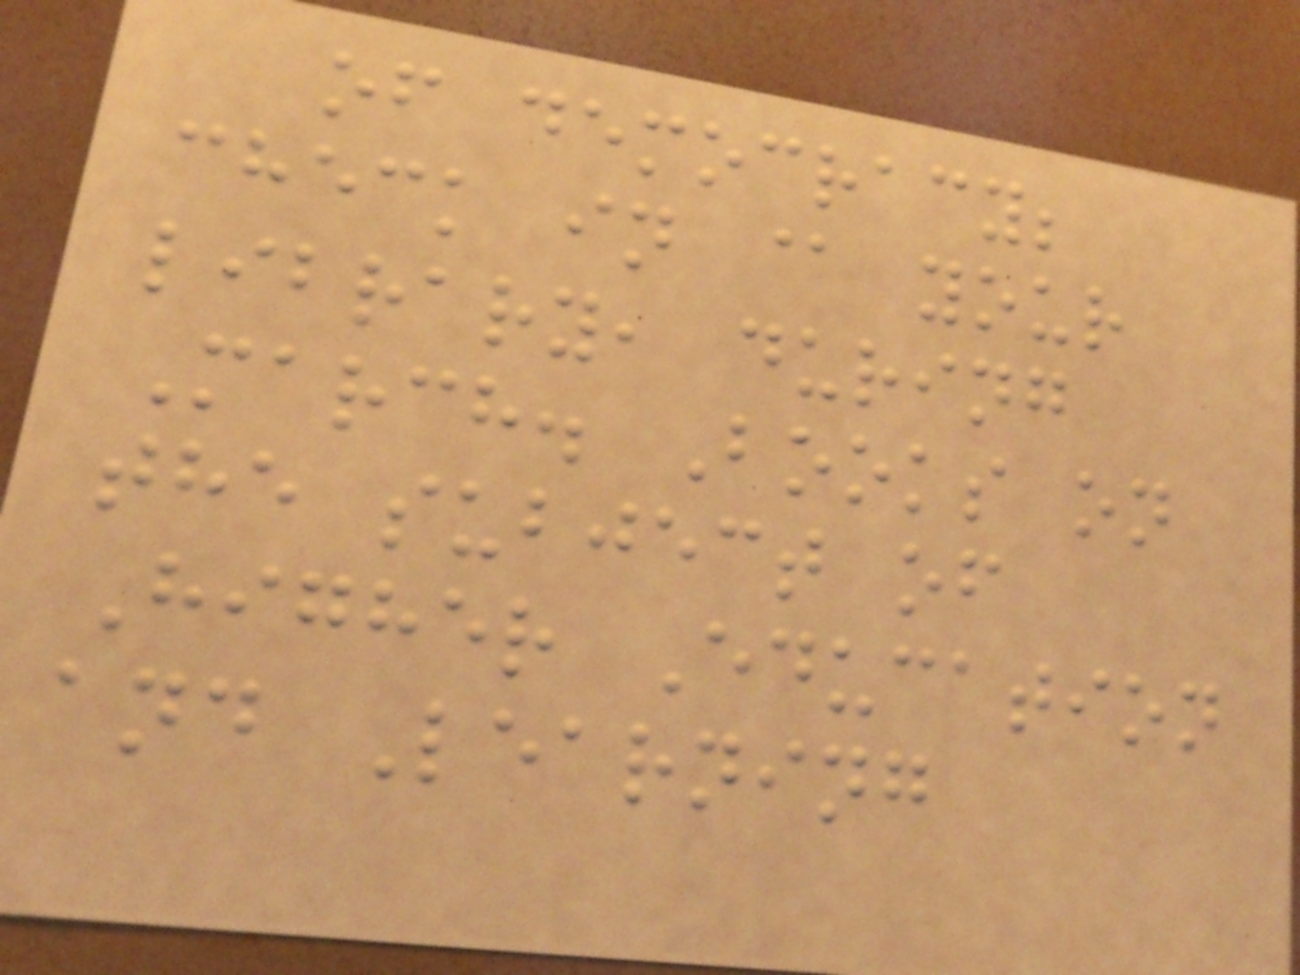of democracy;
check in @ your
library, during
March. Books on
the subject of
Higher Education
and Learning
